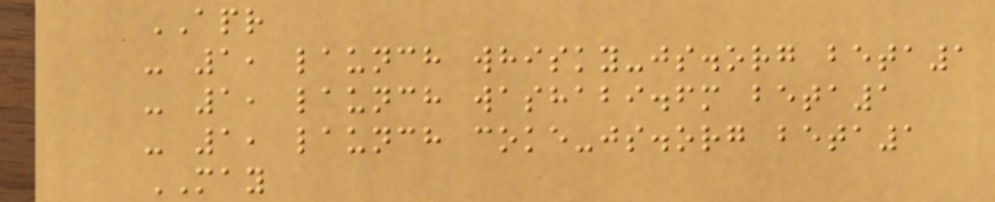APR
- 1, launch whisky-js.org beta1
- 1, launch washabi.fm beta1
- 1, launch coke-js.org beta1
MAY
